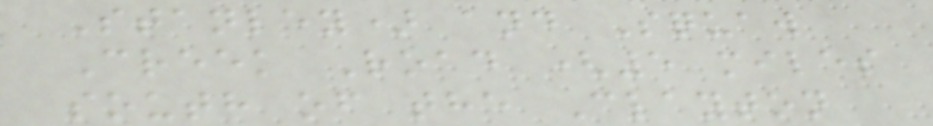Stanley) and Squaw
Creek Road (5 miles
south of the Clayton
